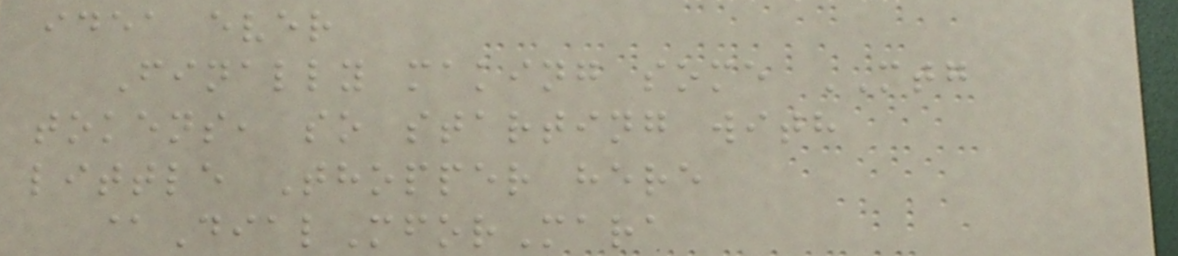idea ever
Finally making some MTG
tokens, so starting with
little Thopper here
@DialMforMara
